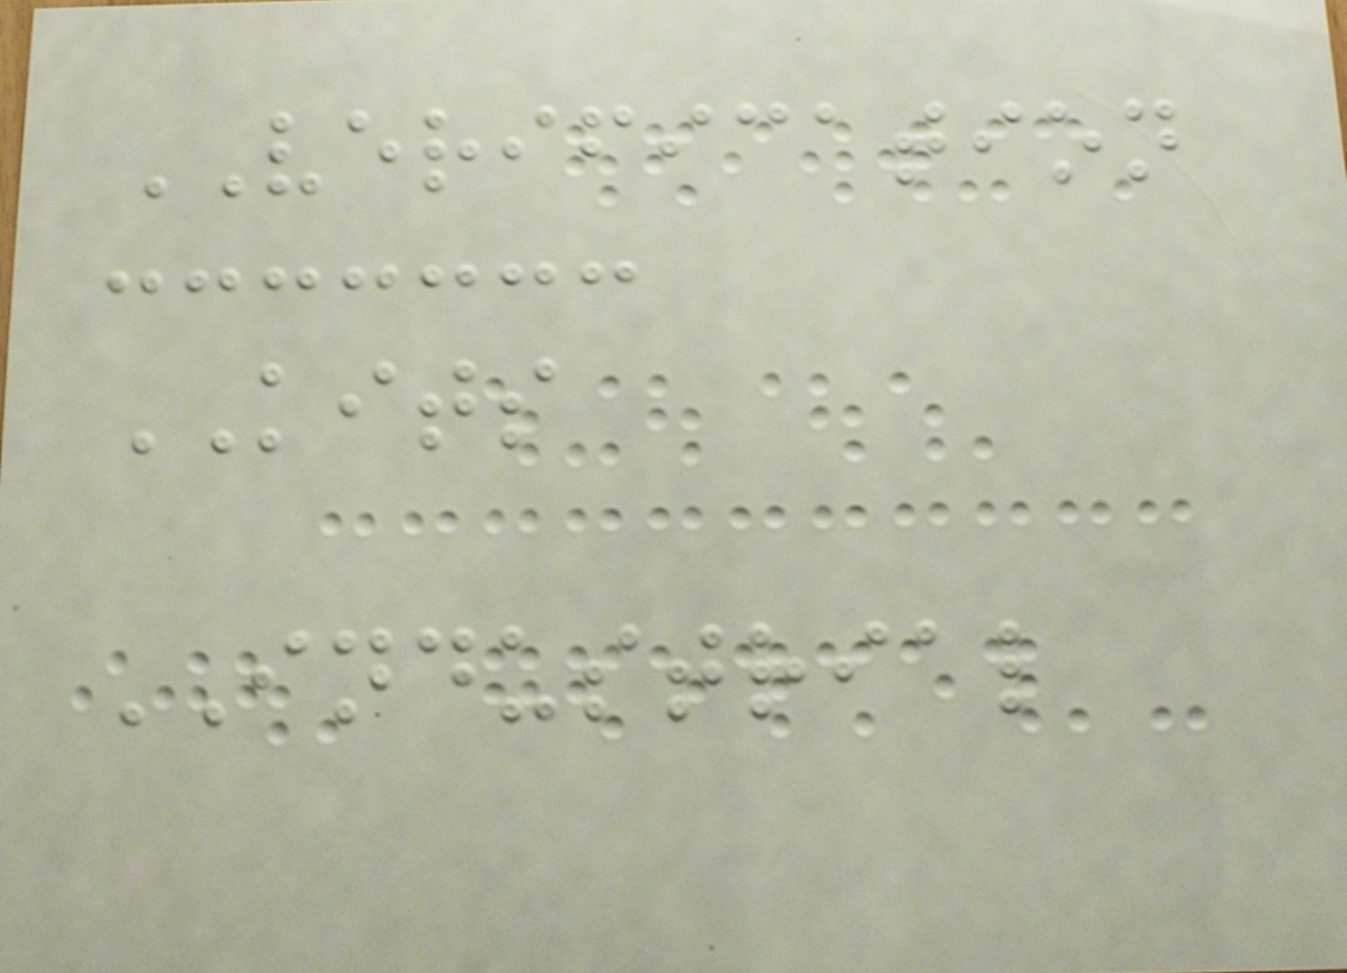VERIFICATION
KITS
INDUSTRIAL
